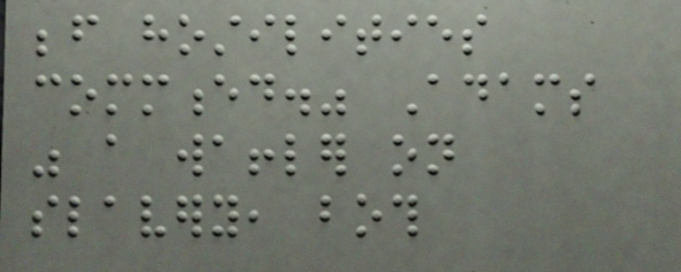before hostilities
commenced." Adams
was a waffler on
slavery, both
